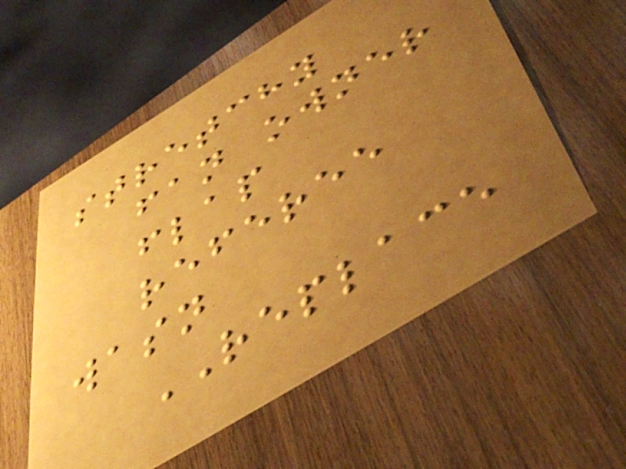stretchy
fan owner
flap
referee
wasn
REPLACE
